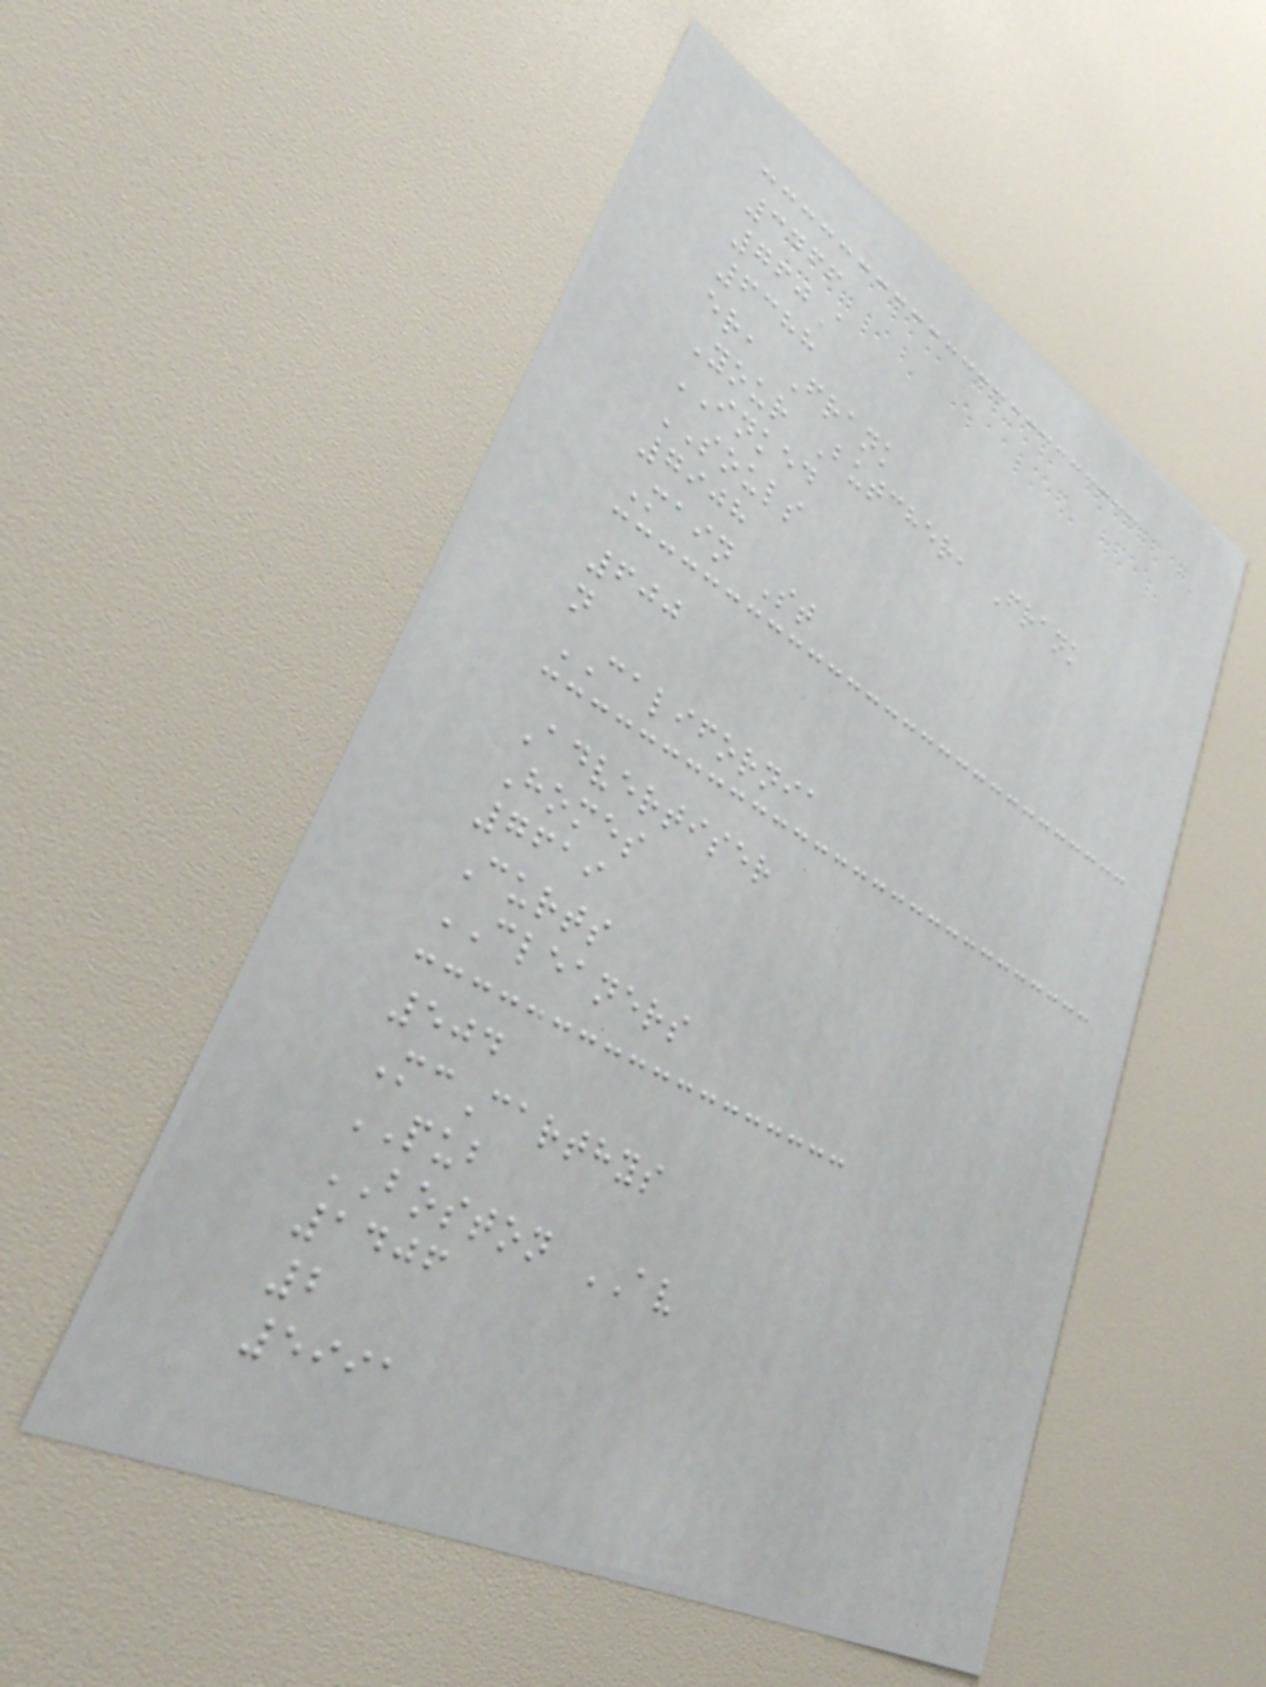3466
760A
6388
er, Frank
Your Butcher, Frank
INKED
SOULS
7908
Main St
600
n
CALIFORNIA
Advertiser
Homes
7619
Curts
CLEANERS
504
McCarthys
PUB
BOSTON AV
1406
2
5991
